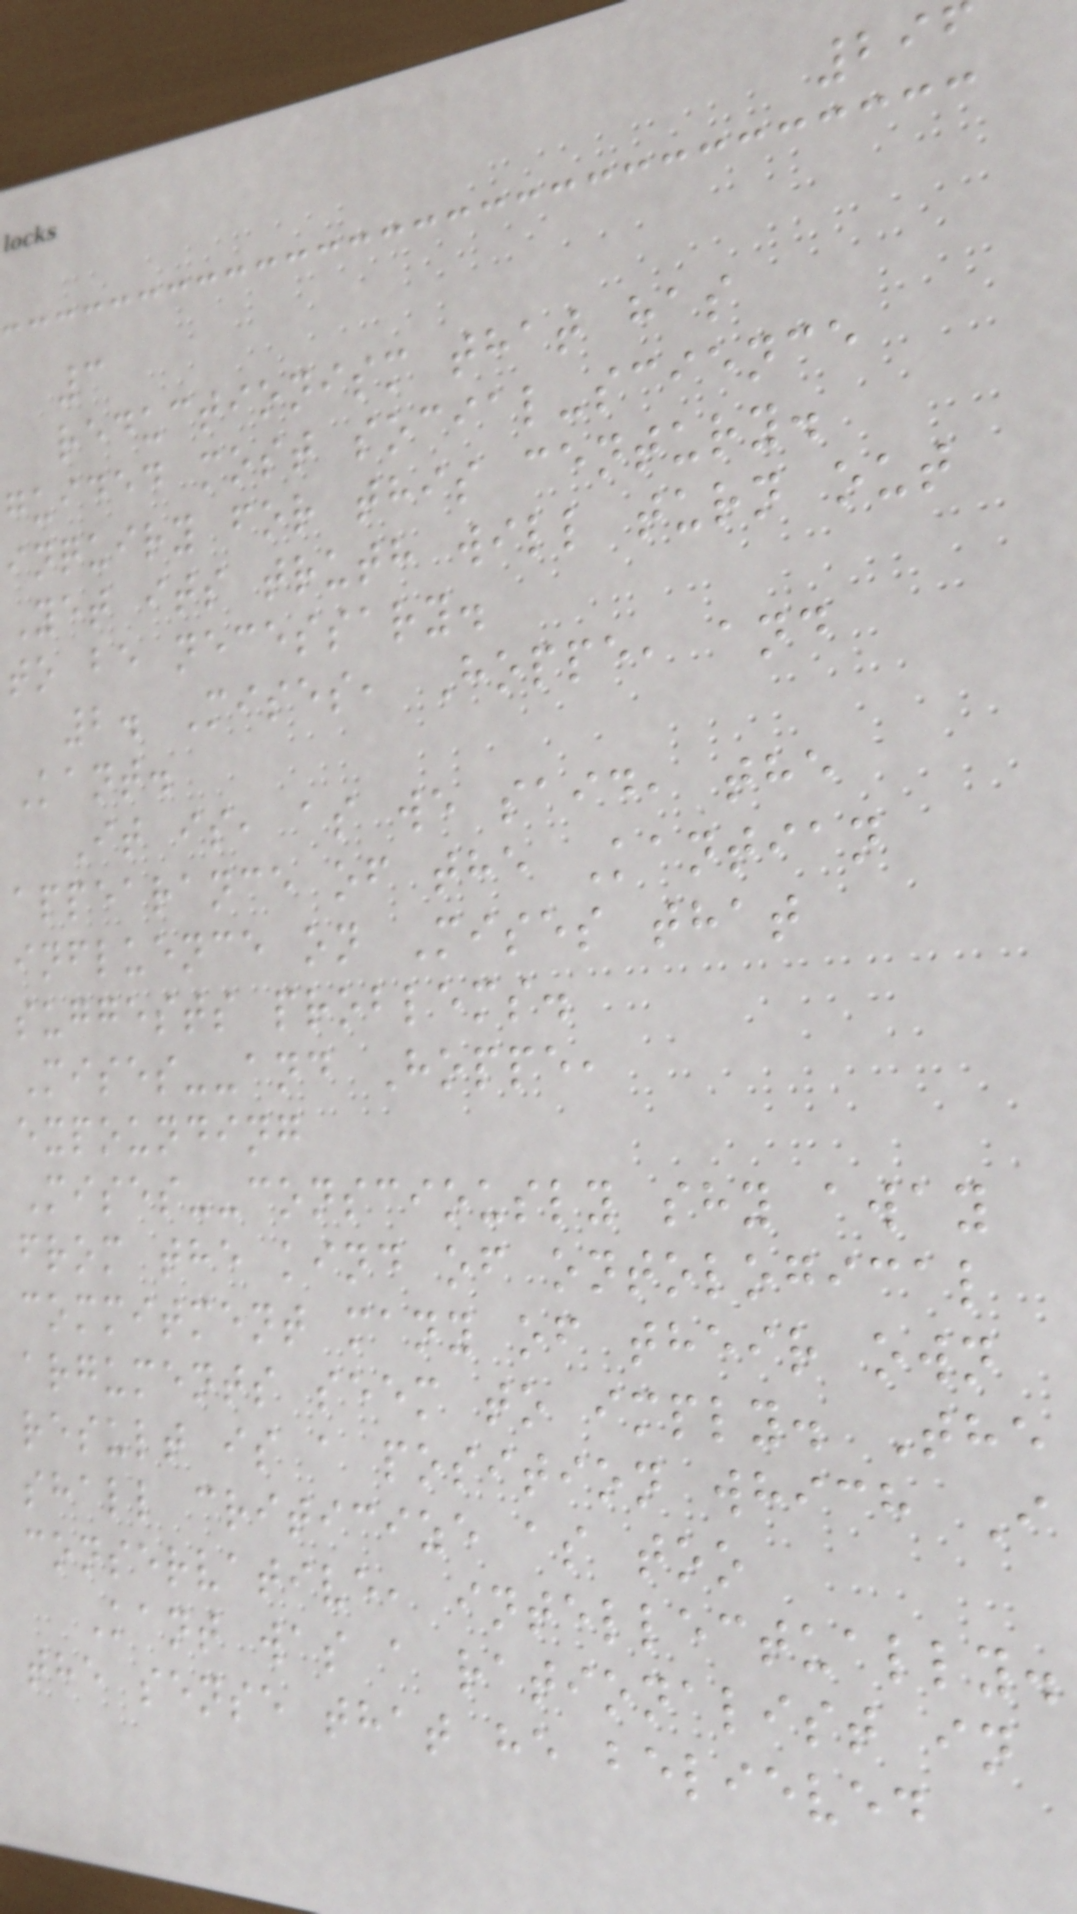3
reductionism that has
guided most social-science
inquiry for this century.
Yet its truth will turn out
to be necessary.
2. Mises, Hoppe, and
Kant.
It is, as we said, the
appearance of the Kantian
influence on Mises that
suggests problems.
Mises--and Hoppe,
expounding
Mises--consciously shy away
from the kind of ontological
commitment many of their own
arguments seem to imply. The
result is a position which I
shall criticize as too
conservative, intellectually.
Kant was a rationalist in
the sense that he believed
